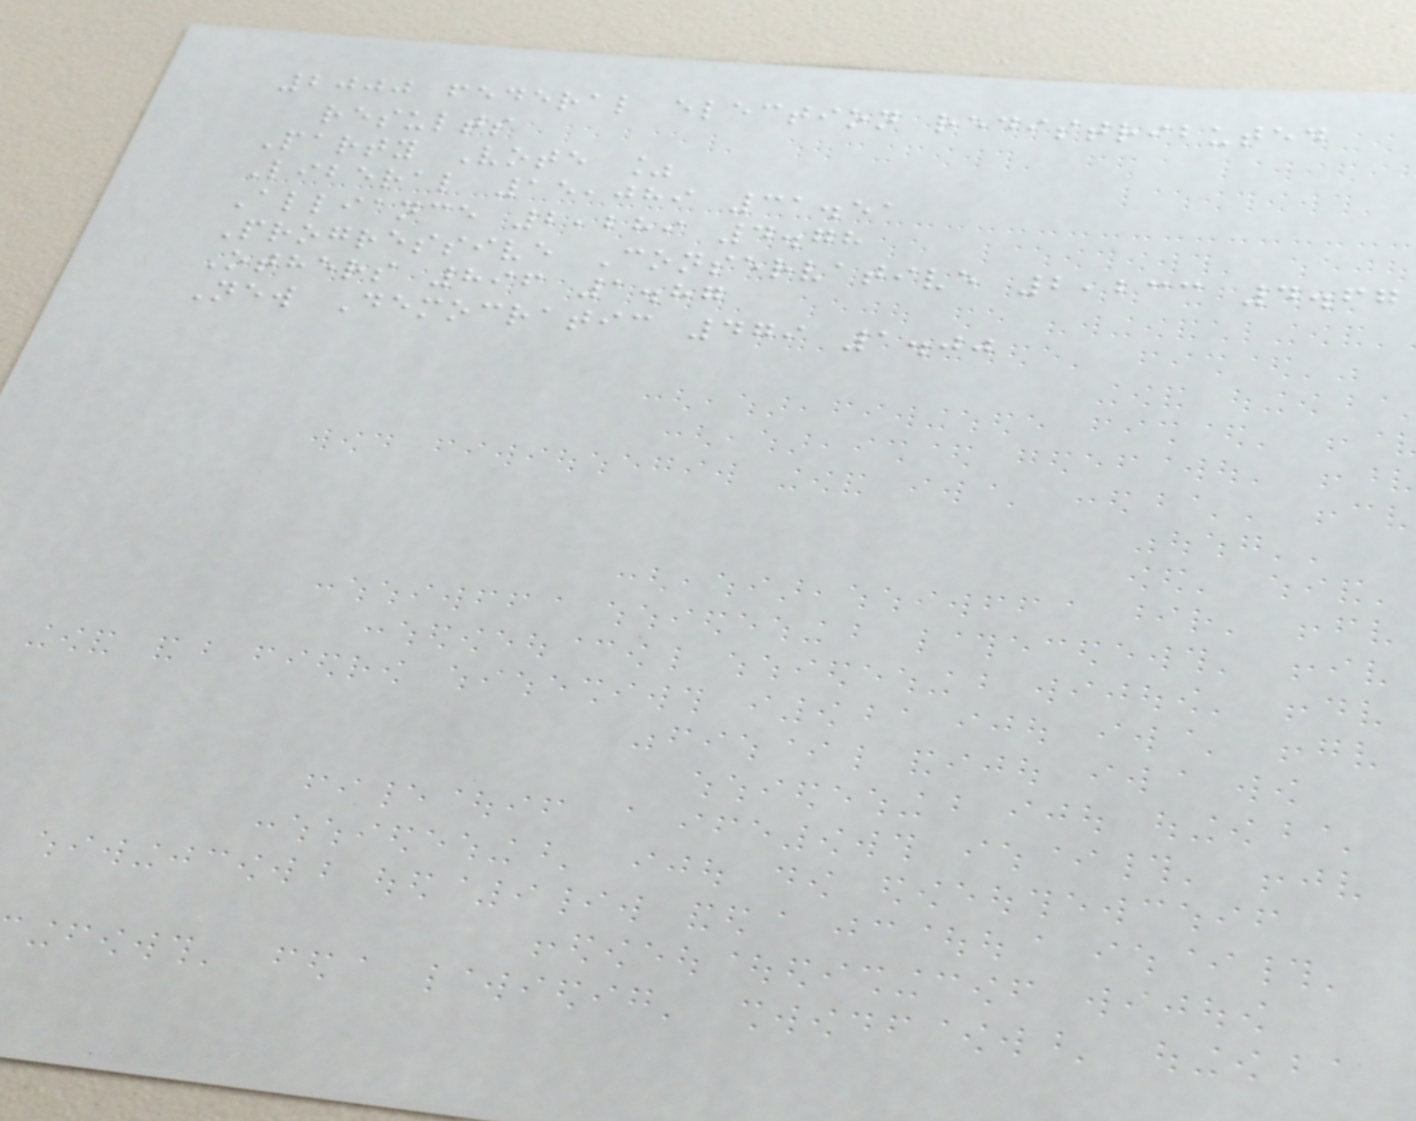2000 federal election redistributed
results
Party Vote %
Liberal 15,089 31.51
Alliance 2,289 4.78
Progressive Conservative 2,233 4.67
Others 896 1.87
New Democratic 479 1.00
